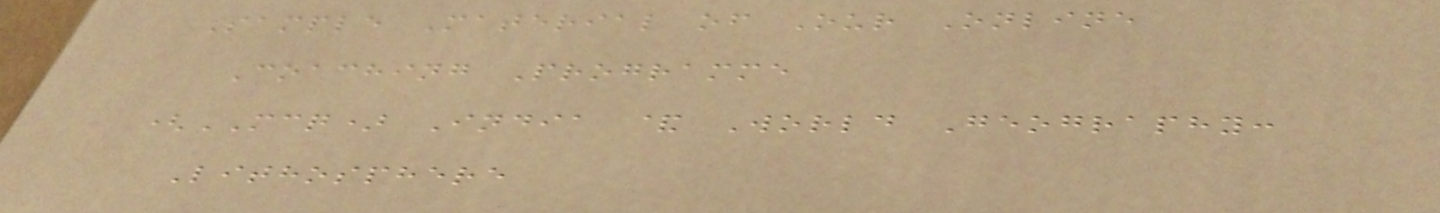Sample Material of Our Online
Coaching Programme
(MCQ) India & World Geography:
Lithosphere
